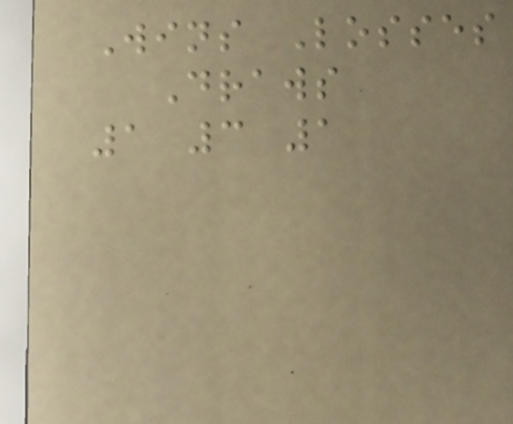Wins Losses
Draws
1 3 1
